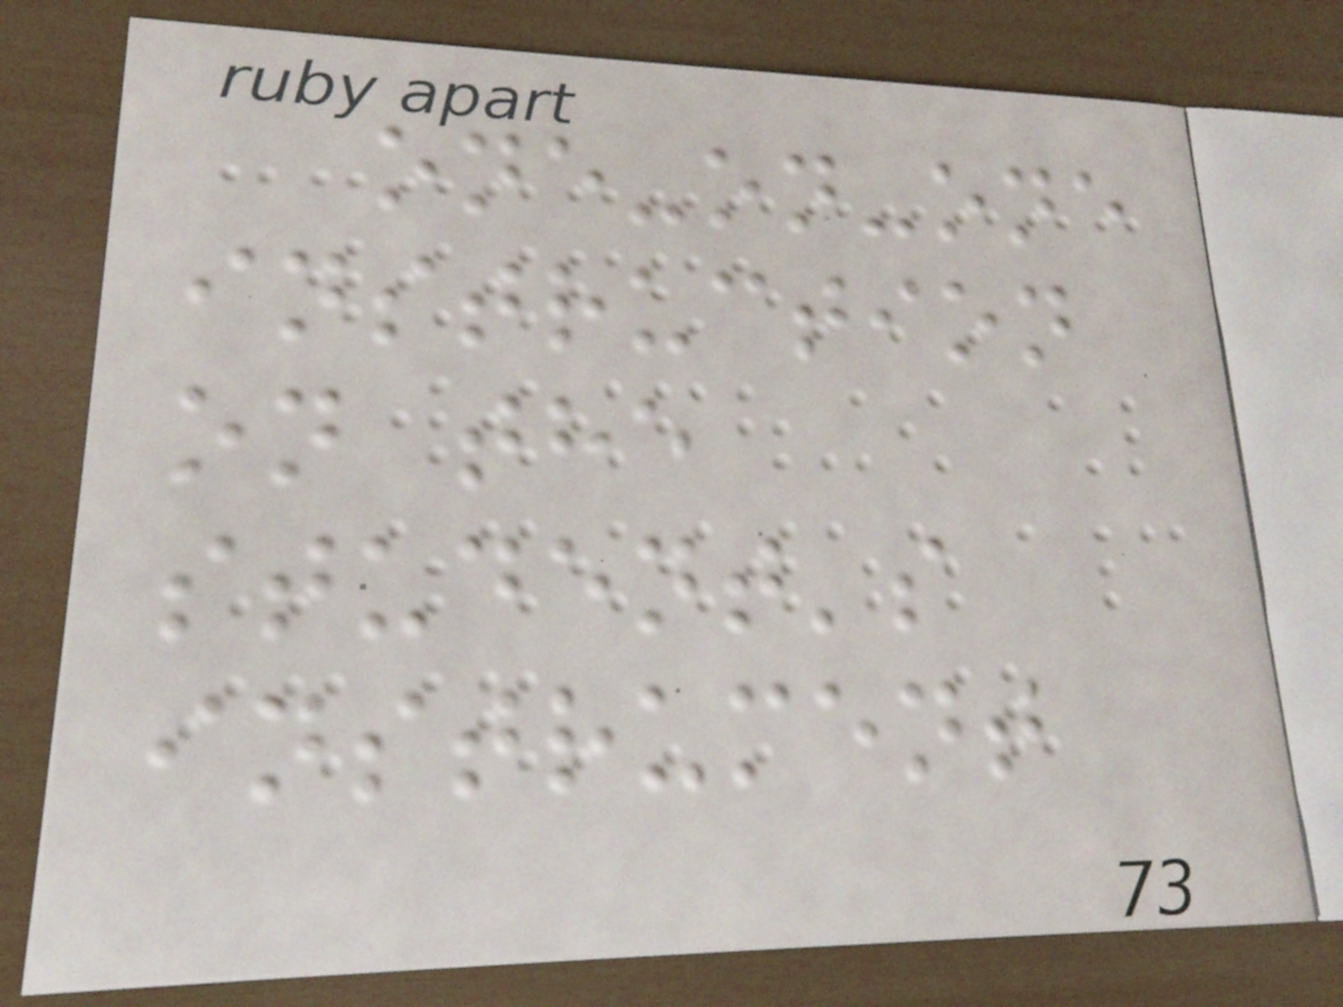one-on-one
instruction
on the
student's
instrument
